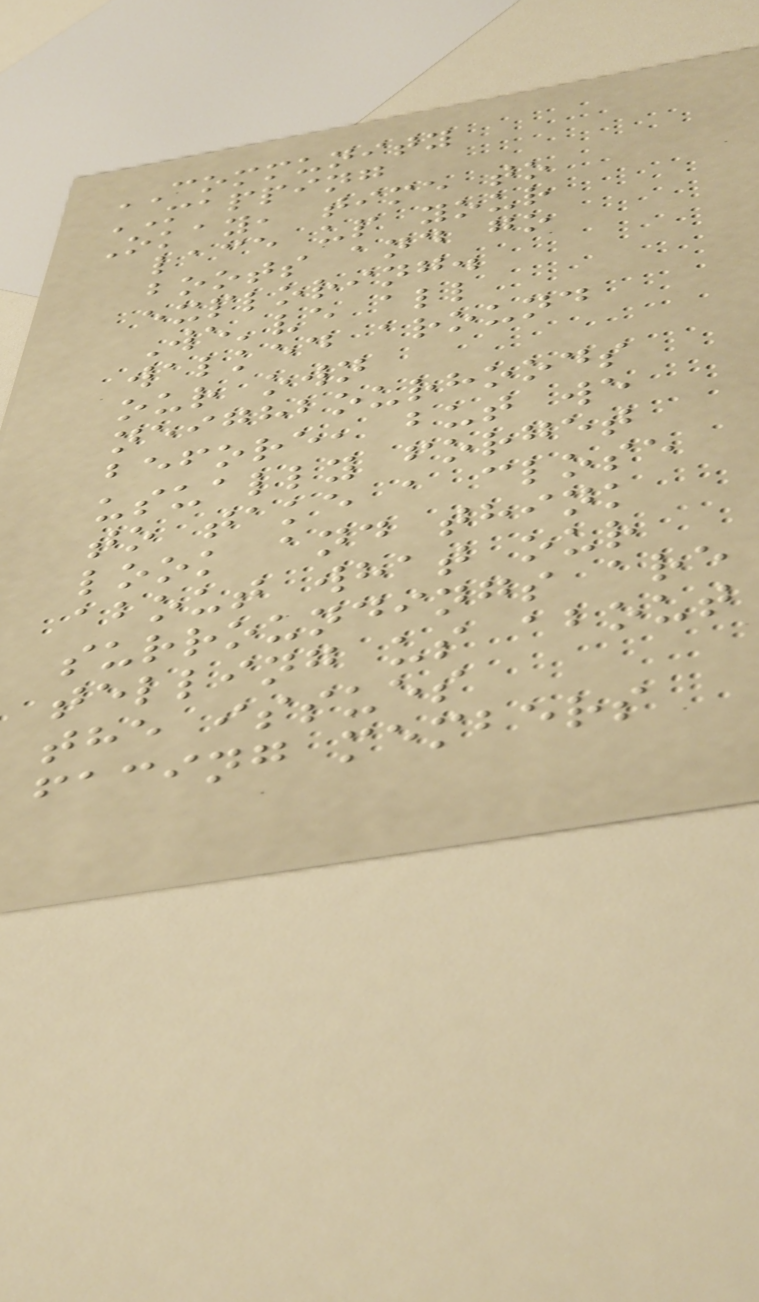COMMUNITY
MAPPING
Okay, time to
lace up your
boots and go
exploring.
We've all
walked around
our own
neighbourhoods
before, but we
usually forget
to take a close
look and think
about what our
surroundings are
telling us about
the issues
facing members
